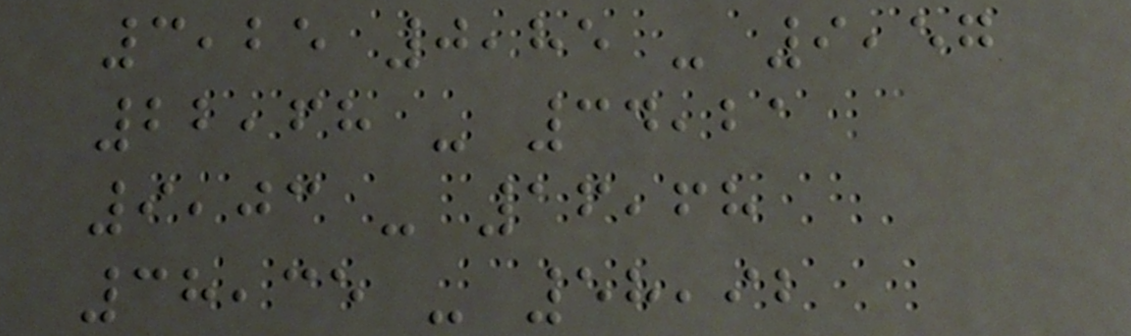3,25 0,85 - 9,57
22,68 - 34,21
9,03 - 16,68
38,35 - 58,92
